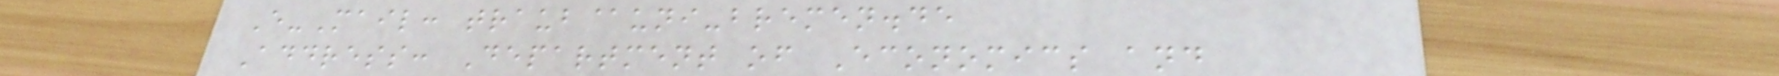E-Mail: traub@uni-bremen.de
Address: Department of Economics and
